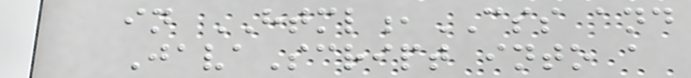in HTML,CSS and
JavaScript into a
